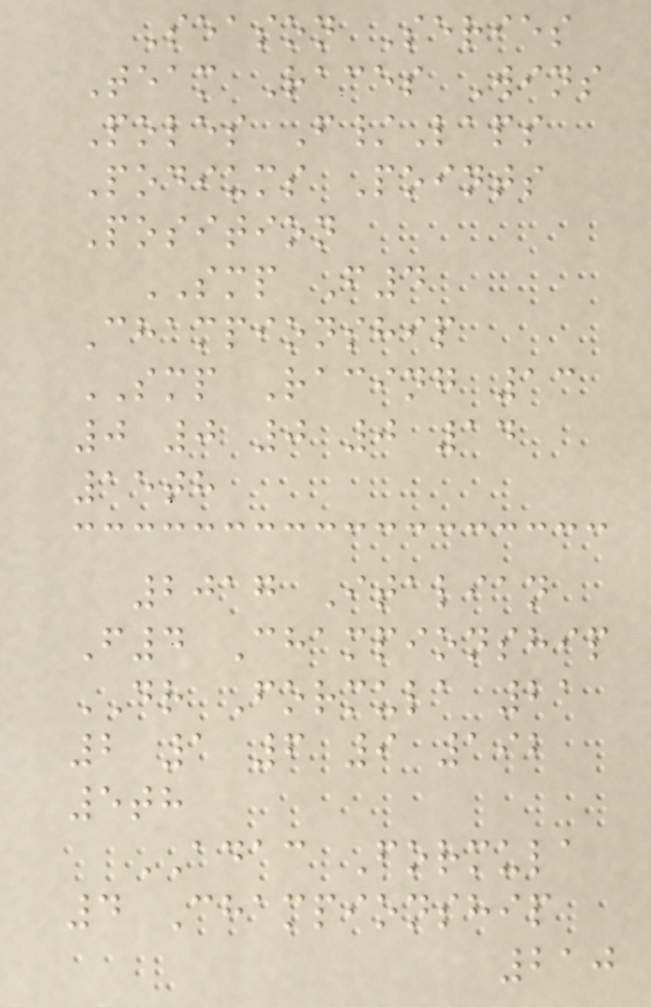Season Series
Team Races Wins
Poles F/Laps
Podiums Points
Position
SMP F4
Championship
SMP Racing 13
0 0 0 0 14
15th
2017 Italian
F4 Championship
DR Formula 21
2 1 6 9 192
5th
ADAC Formula
4 Championship
210
